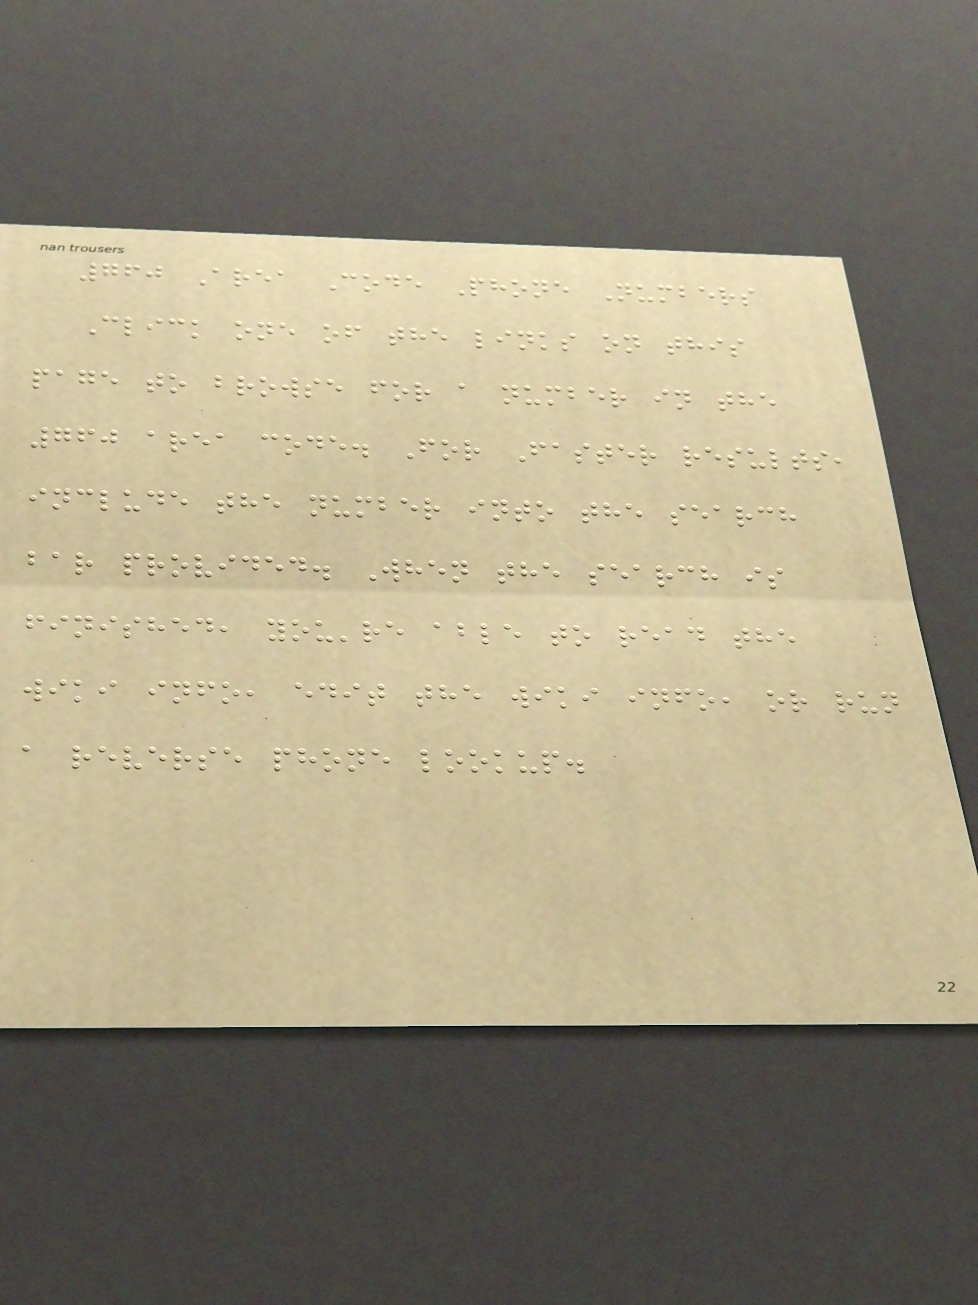760 Area Code Phone Numbers
Click one of the links on this
page to browse for a number in the
760 area code. For Faster results,
include the number into the search
bar provided. When the search is
finished, you're able to read the
wiki info, edit the wiki info, or run
a reverse phone lookup.
